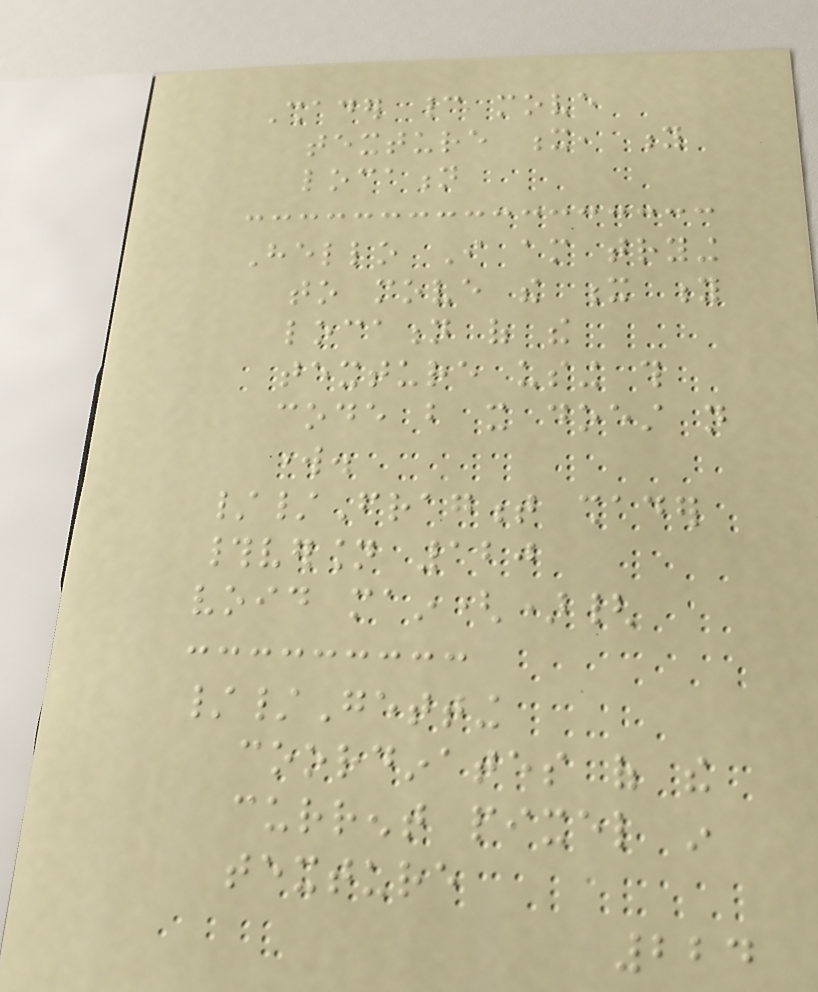Shader cannot move
texture x, y
location
Hello I am trying
to move the x y
location of the
texture using this
code but it doest not
work.
//Fragment shader
#version 120
void main(){
//Getting
coordinates of the
current pixel in
texture
224
